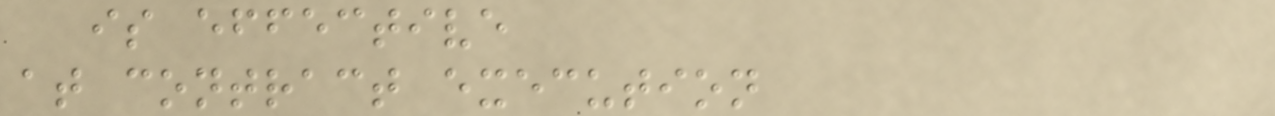is effective
at contract execution
